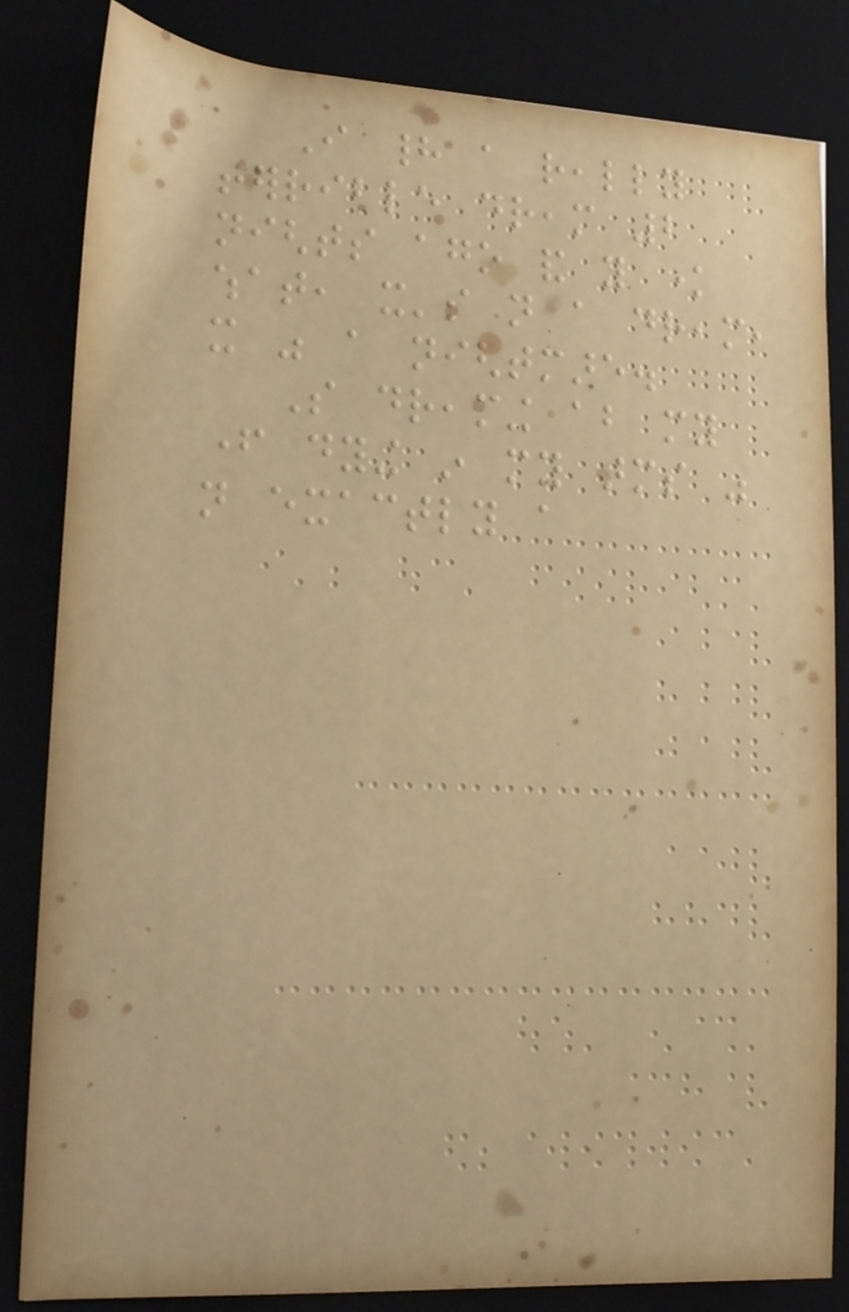I had a really
terrible dream 2
nights ago and you know
what, it's not a dream,
it was a nightmare.
So dreaming about my
father dying in my arms was
not exactly a
